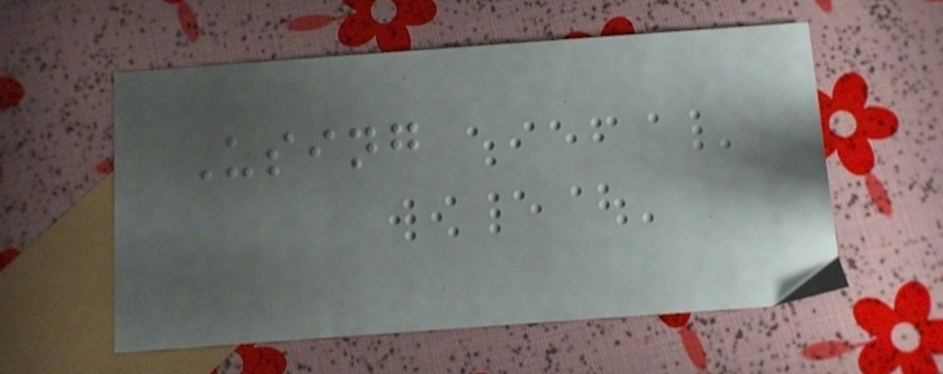Using
